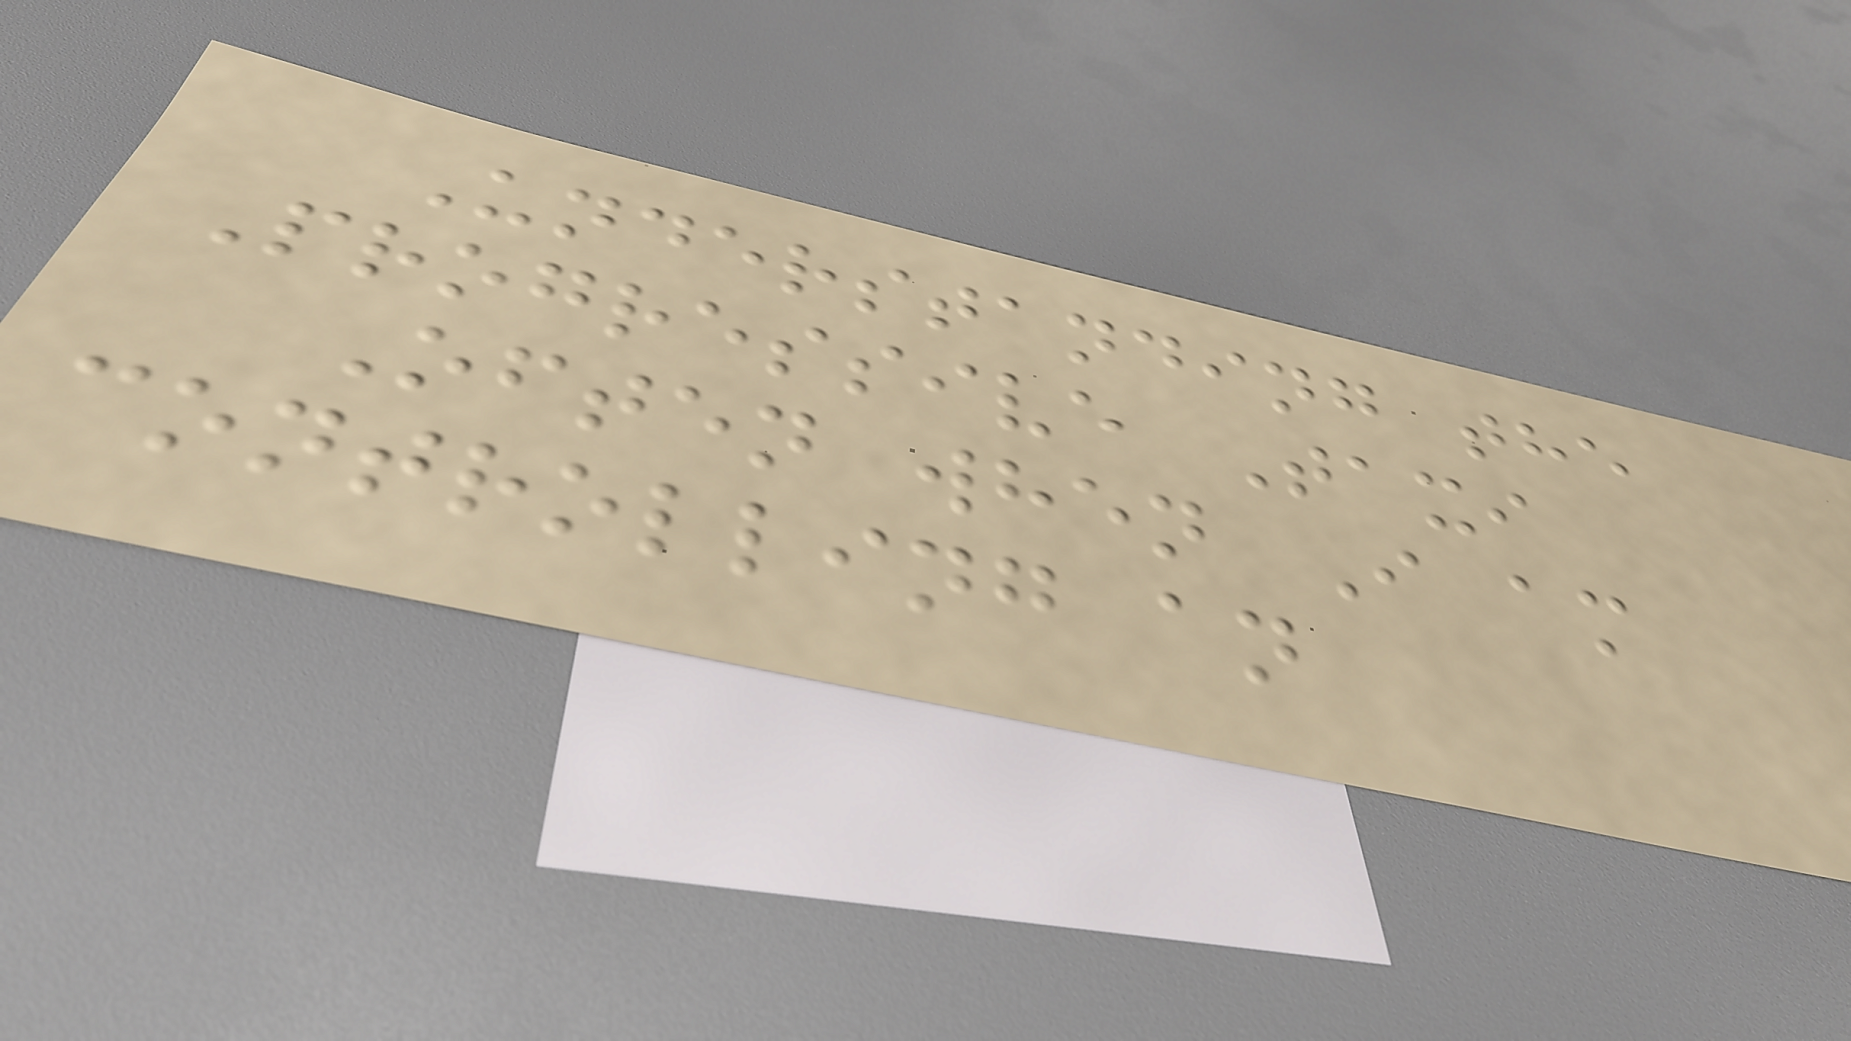Understanding the
Progressive Taxi
Often when I am
controlling an
